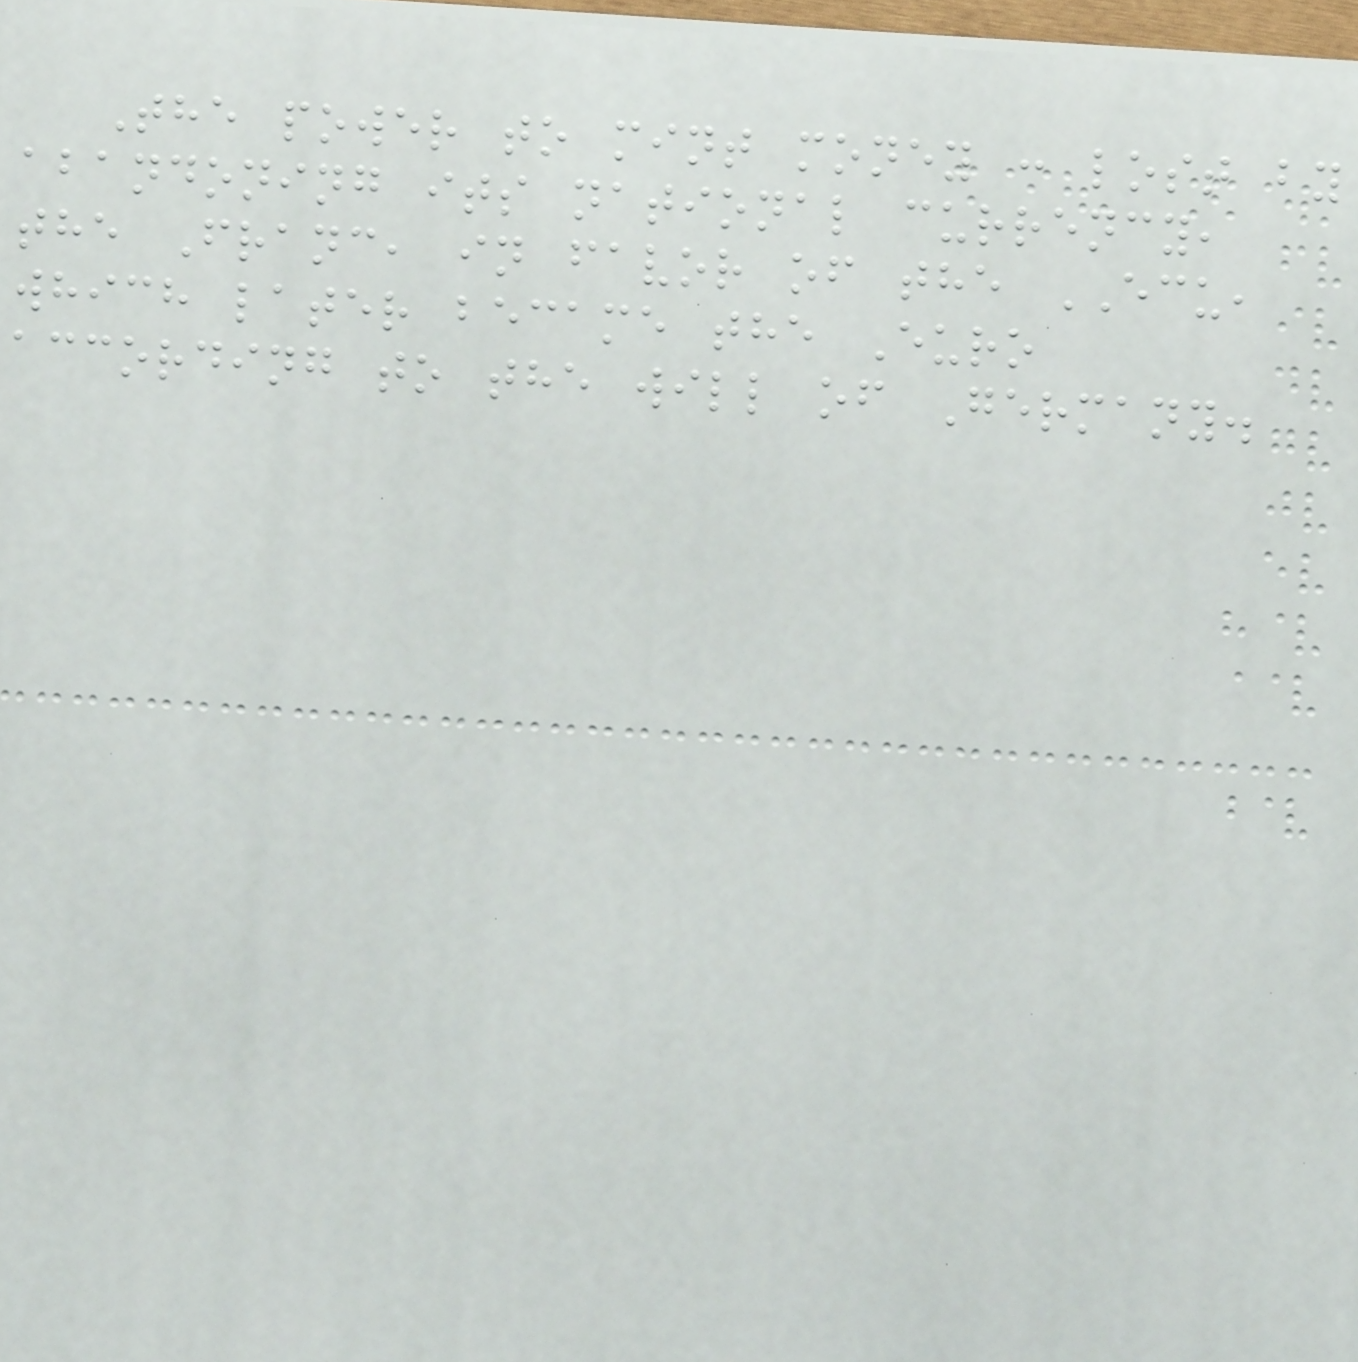The power to mint money : lost by
abandoning its national currency,
the Franc, in favor of the ECU,
which later became the Euro
according to the will of Germany.
